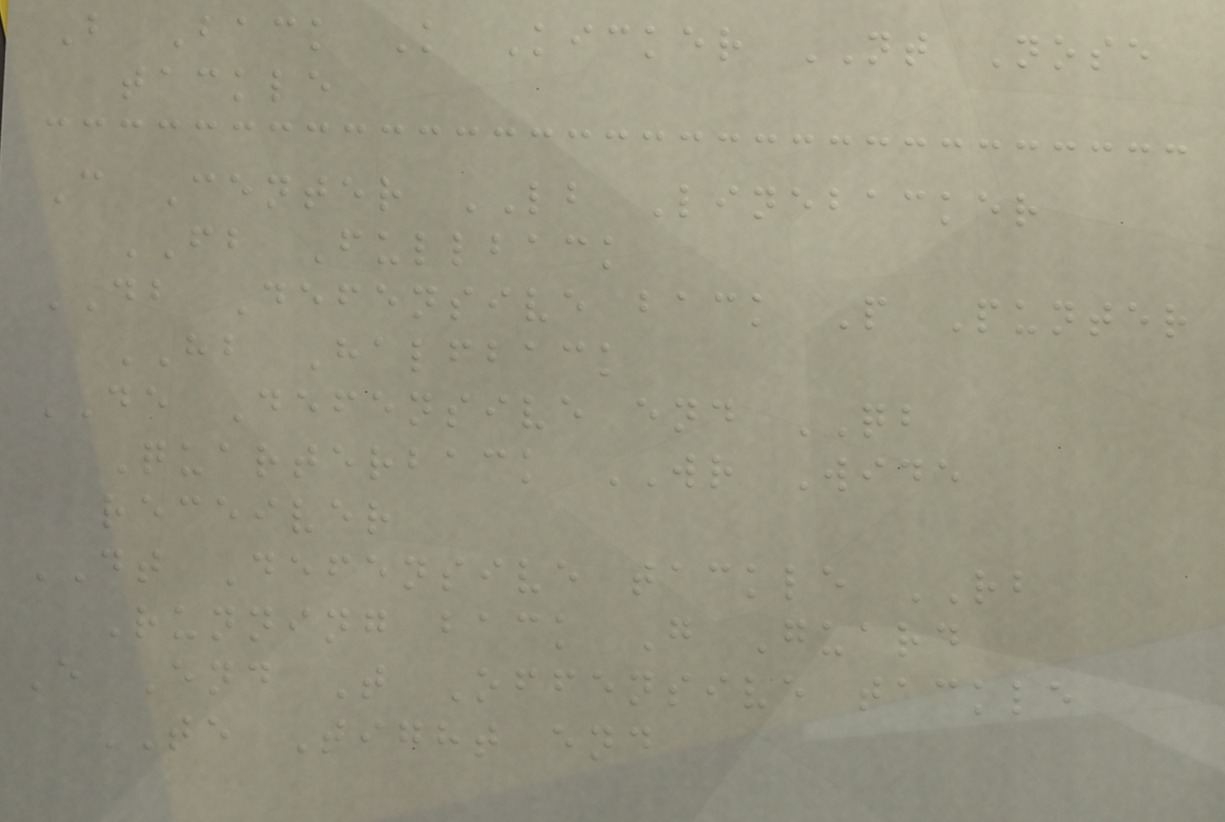B Back K Kicker NT Nose
tackle
C Center LB Linebacker
FB Fullback
DB Defensive back P Punter
HB Halfback
DE Defensive end QB
Quarterback WR Wide
receiver
DT Defensive tackle RB
Running back G Guard
E End T Offensive tackle
TE Tight end
